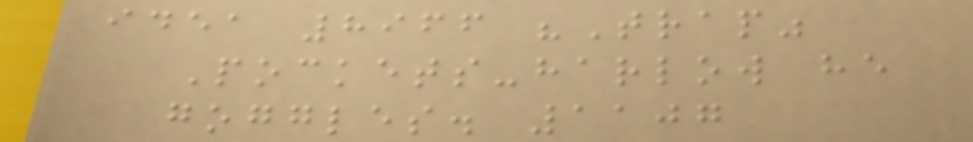idea 8966 "Trap"
Pockets-harlow he
goggles. 1107
